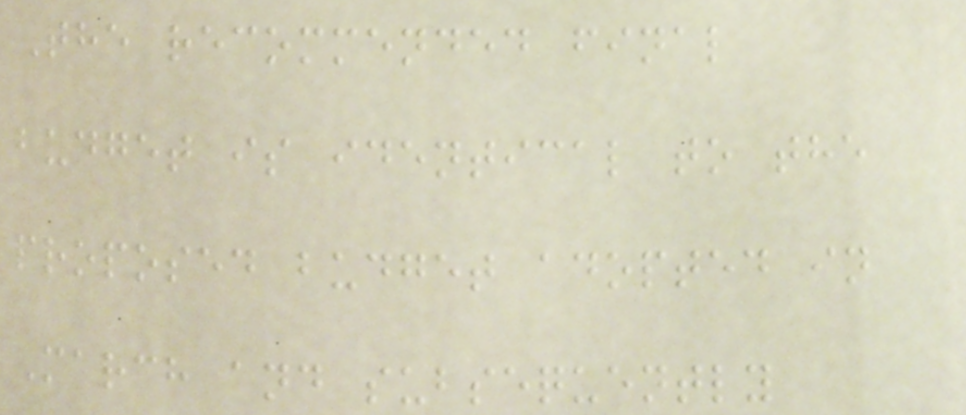The recommended final
budget is identical to the
proposed budget adopted in
March and subsequently
